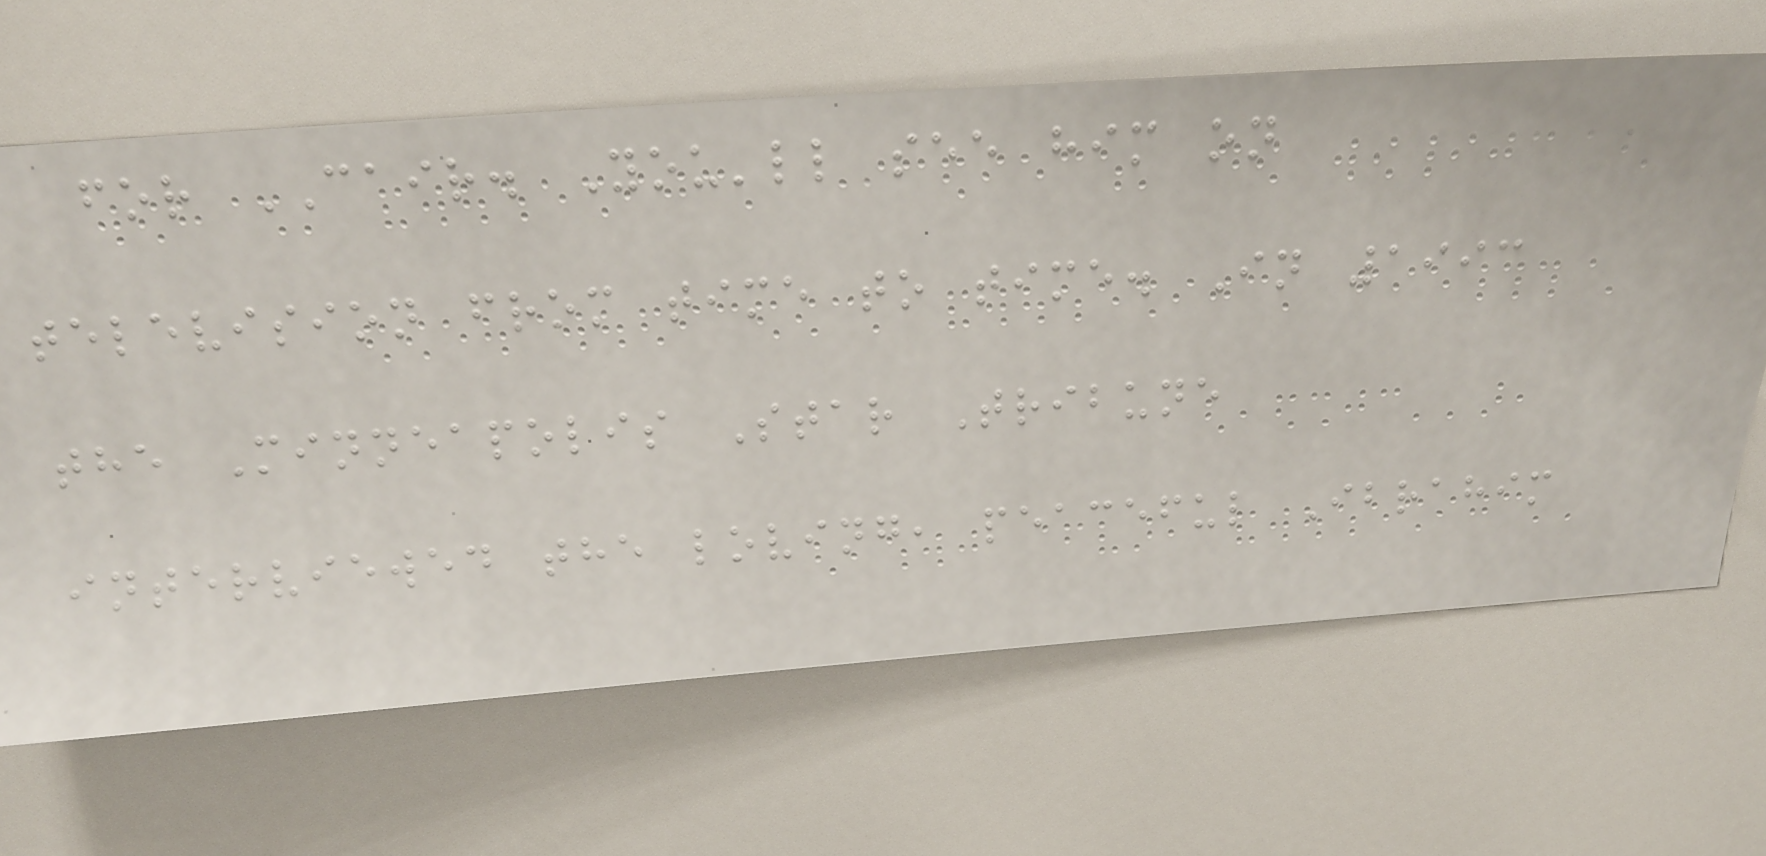for CAIR. You'll see him on
television from time to time. In 1993
the Minneapolis Star Tribune
interviewed the loving, peaceful Ibrahim
